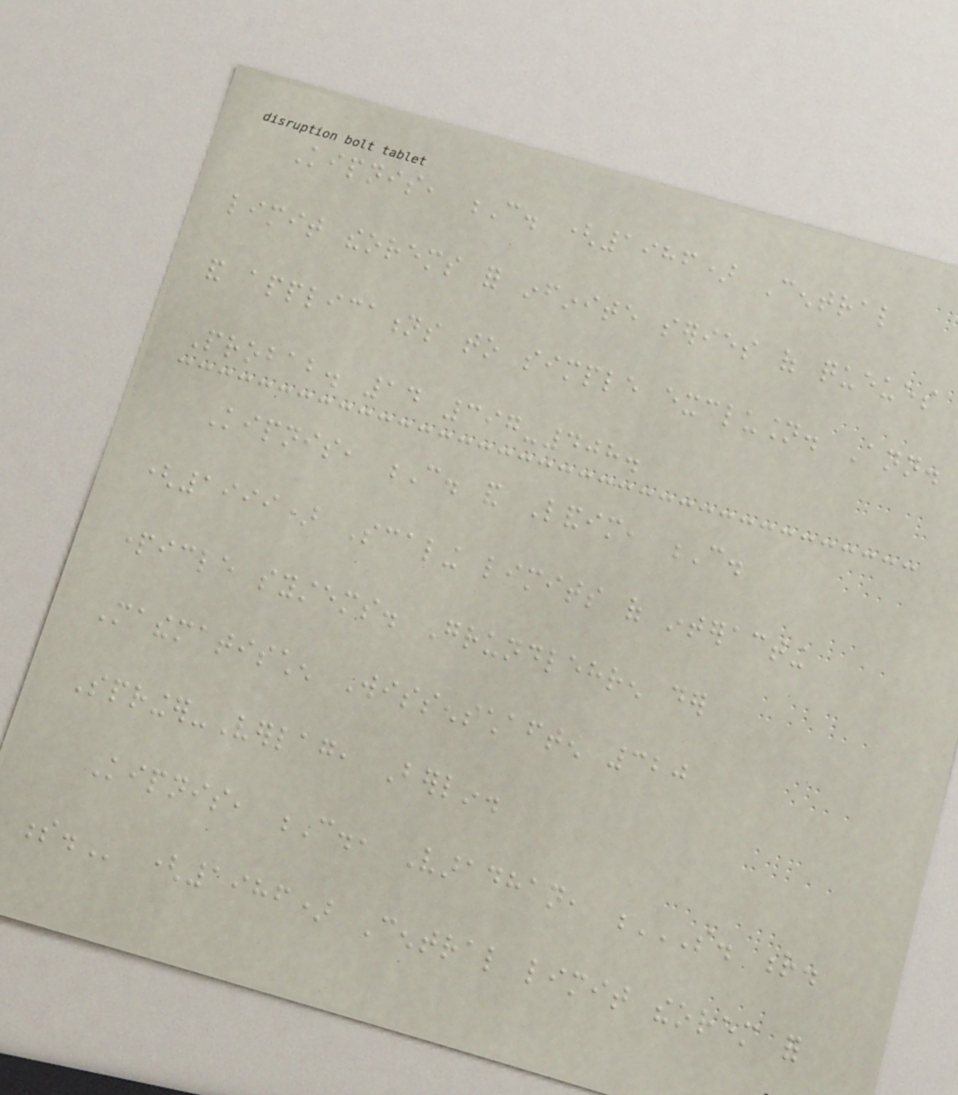Kipnis, C. (1986) Central
limit theorems for infinite series of queues
and applications to simple exclusion. Ann.
Probab. 14 397-408.
Kipnis, C. and Landim, C.
(1999) Scaling limits of interacting
particle systems. Grundlehren der
Mathematischen Wissenschaften 320
Springer-Verlag, Berlin.
Kipnis, C., Varadhan, S. R.
S. (1986) Central limit theorem for
